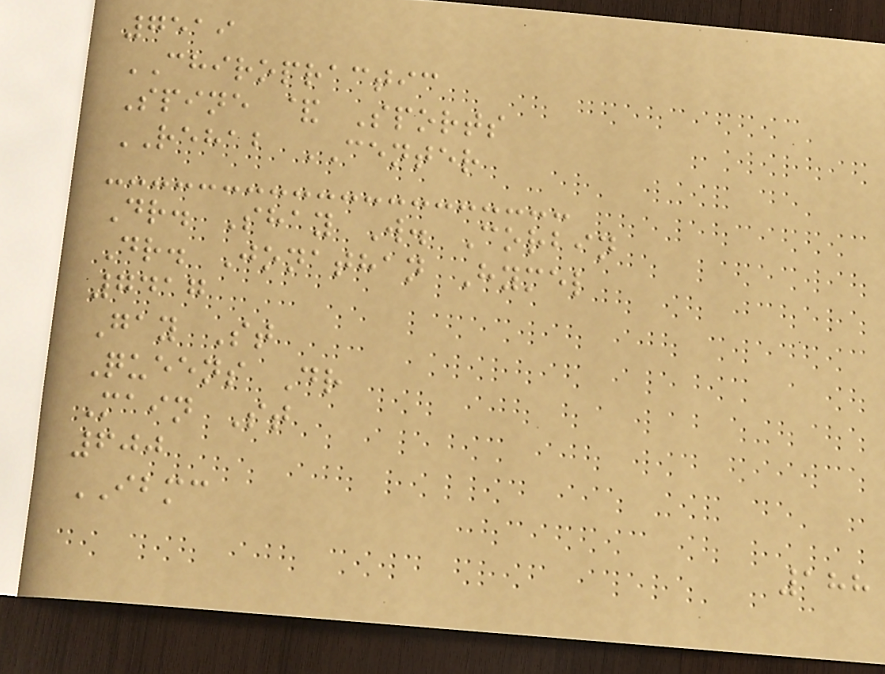7519
CHIROPRACTIC
Spine & Sports
REHAB CENTER
Dr. Shay W. Corbin
Dr. Jonathan Hymel
7417
Gay St
Queens Dr
Main St
600
IBMC
188
